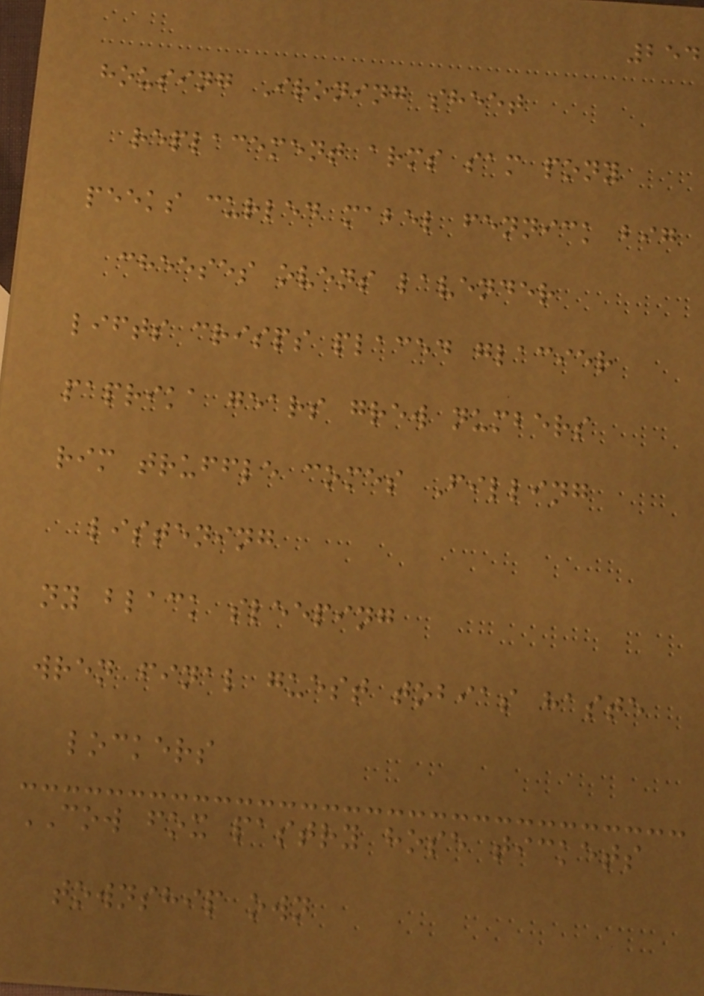254
housing Ironing sheet
replacement arms sam pony
peeks curled mabel fennick big
cheeses ovens lavender
lifts crisps placed glacier
paprika gears grew numbers
rim truffle comes Filling
listening
ny black sleeping
wren final guest tobias haste
lockers
COW fox pastry hose tickets
township own
